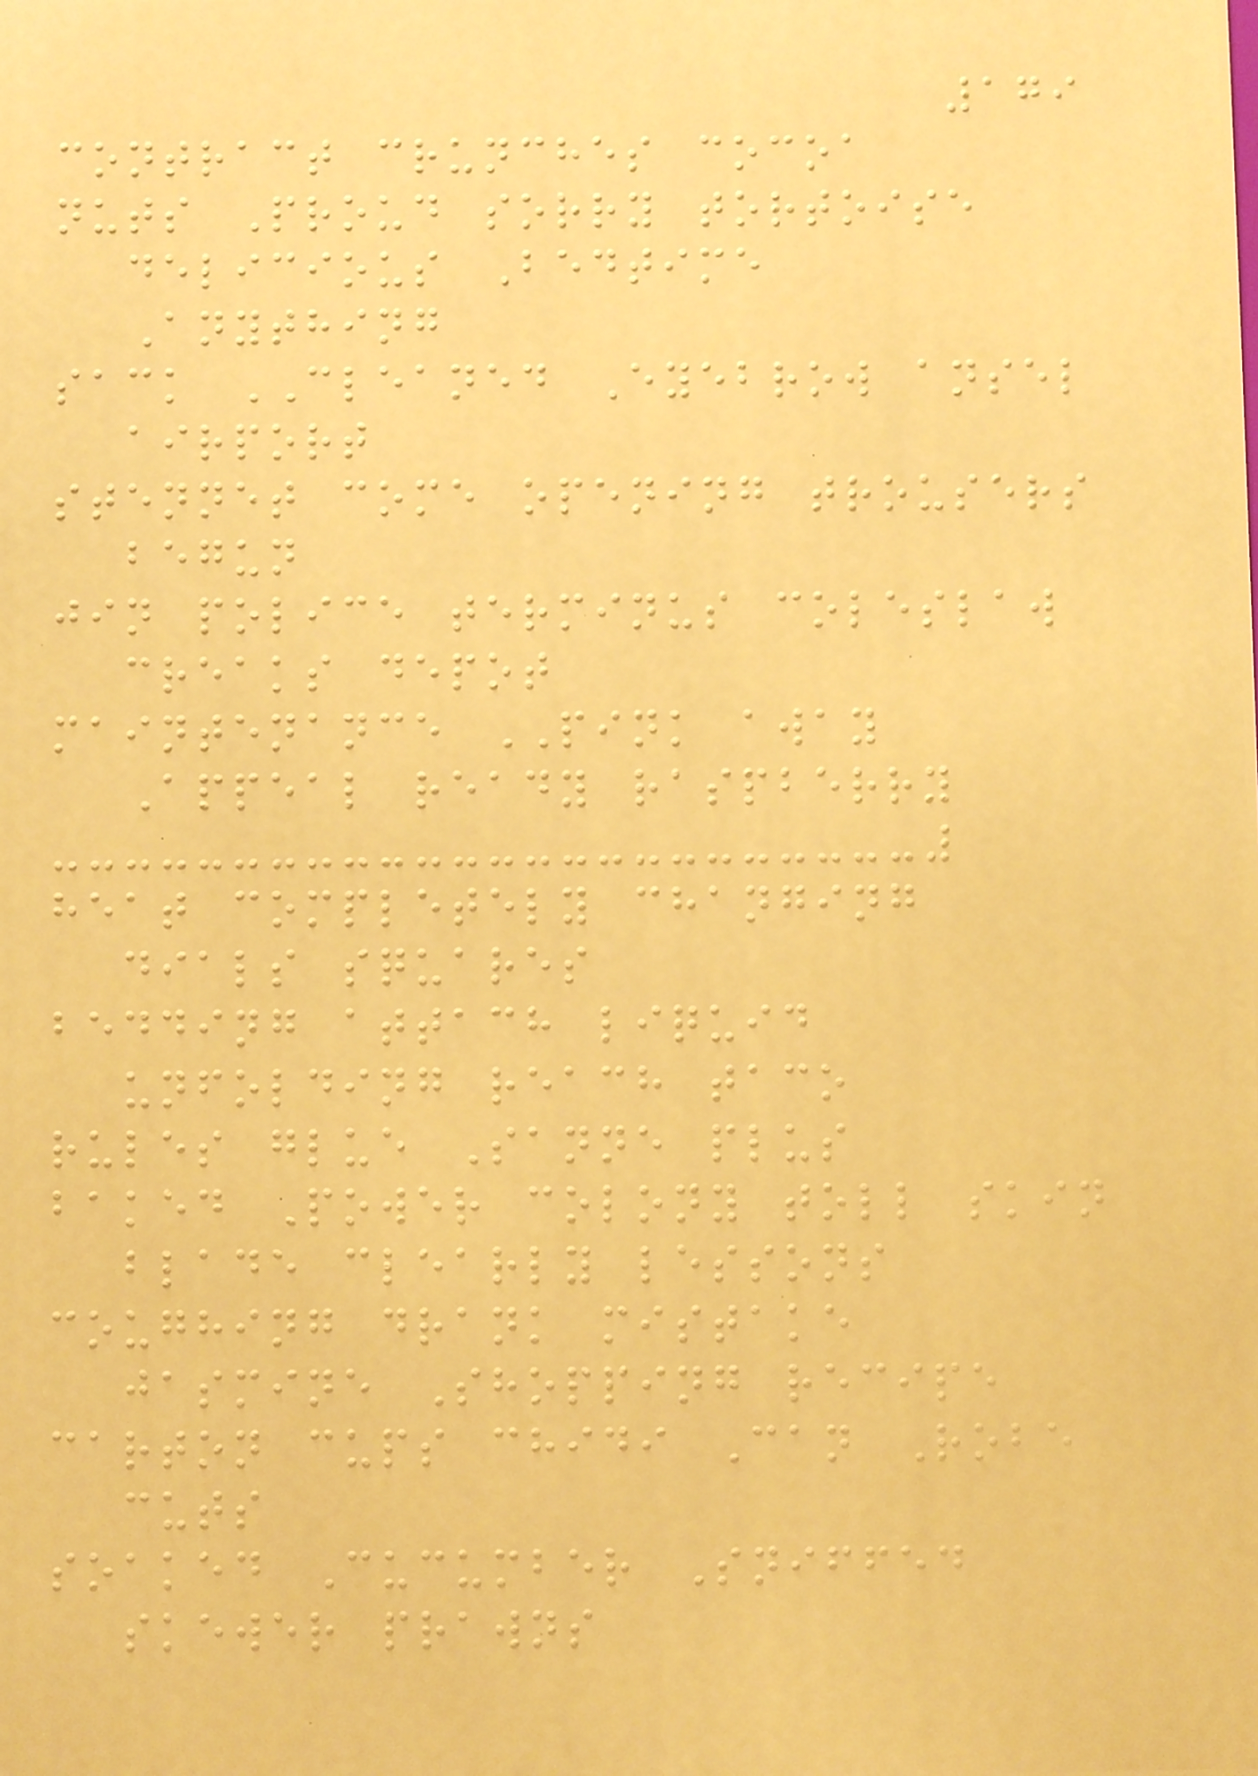179
contract crunches cocoa
nuts Proud sorry tortoise
delicious Bedtime
Anything
sack CLEANED Eyebrow ansel
airport
stennet come opening trousers
begun
jin police terminus coleslaw
creaks depot
maintenance PINK away
Appeal ready raspberry
heat completely changing
dials squares
bedding attach liquid
unfolding reach taco
rules glue Sanne plus
baked Power colony toll skin
blade clearly lessons
coughing drank mistake
jasmine Shopping recipe
carton cups chidi Can Robe
cuts
soaked Cucumber Sniffed
skewer prawns
